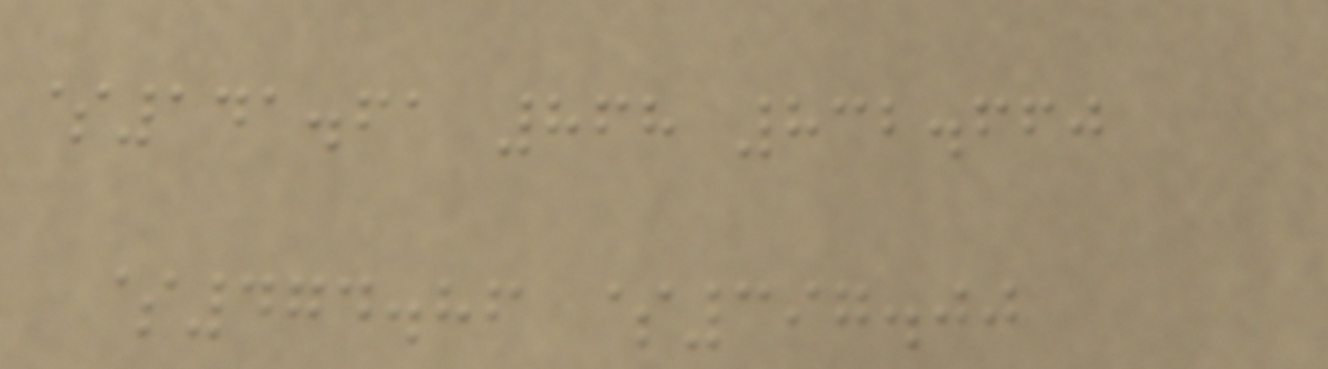$141.61 868 832.660
$474.86 $397.00
